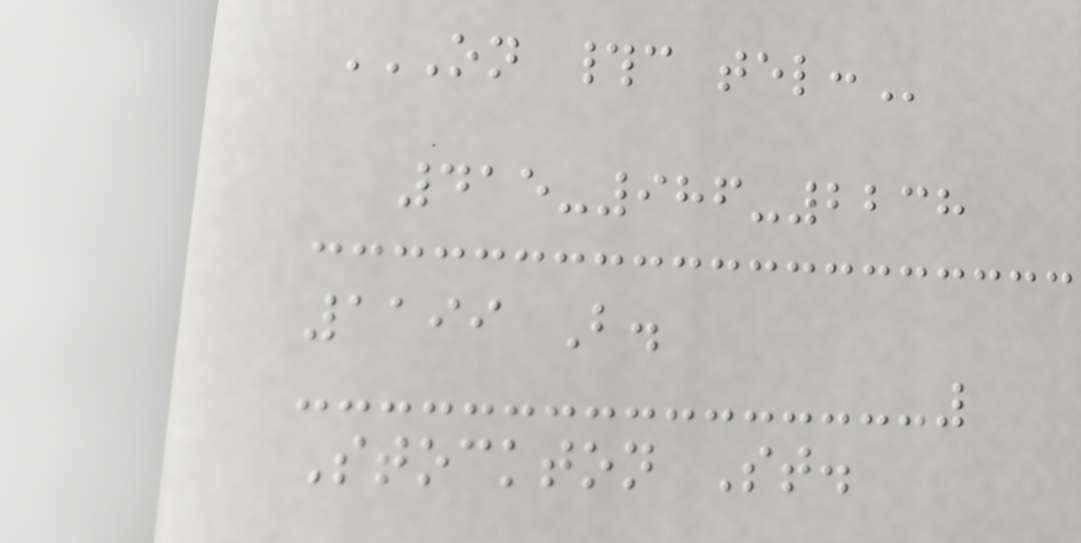ON #C TEL:
415-986-2238
1199 B.
Stockton St.
